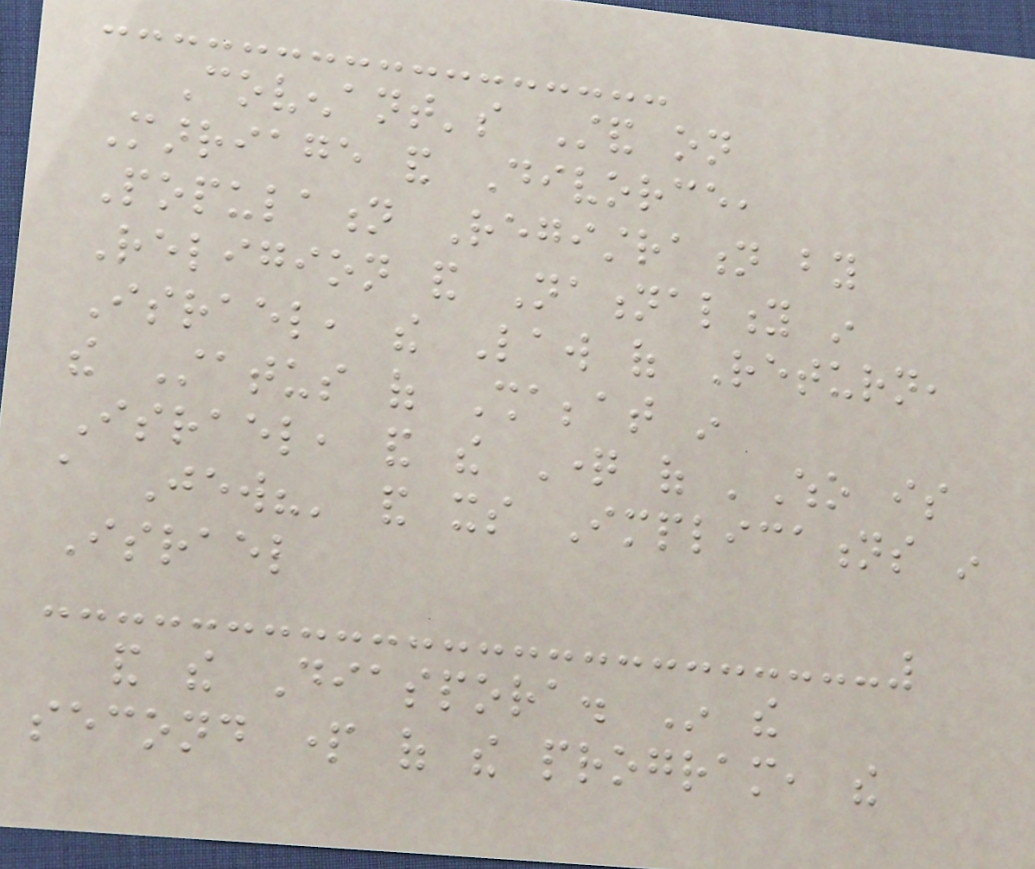Covenant's Stand on
Marriage and Divorce,
Population Registration by
Religion and Nationality in
Israel, the Law of Return,
the Status of Shabbat in
Israel, and the Question of 'Who is
a Jew?' and its Implications in
Israel
and the Diaspora. In the
second part of the program, the
